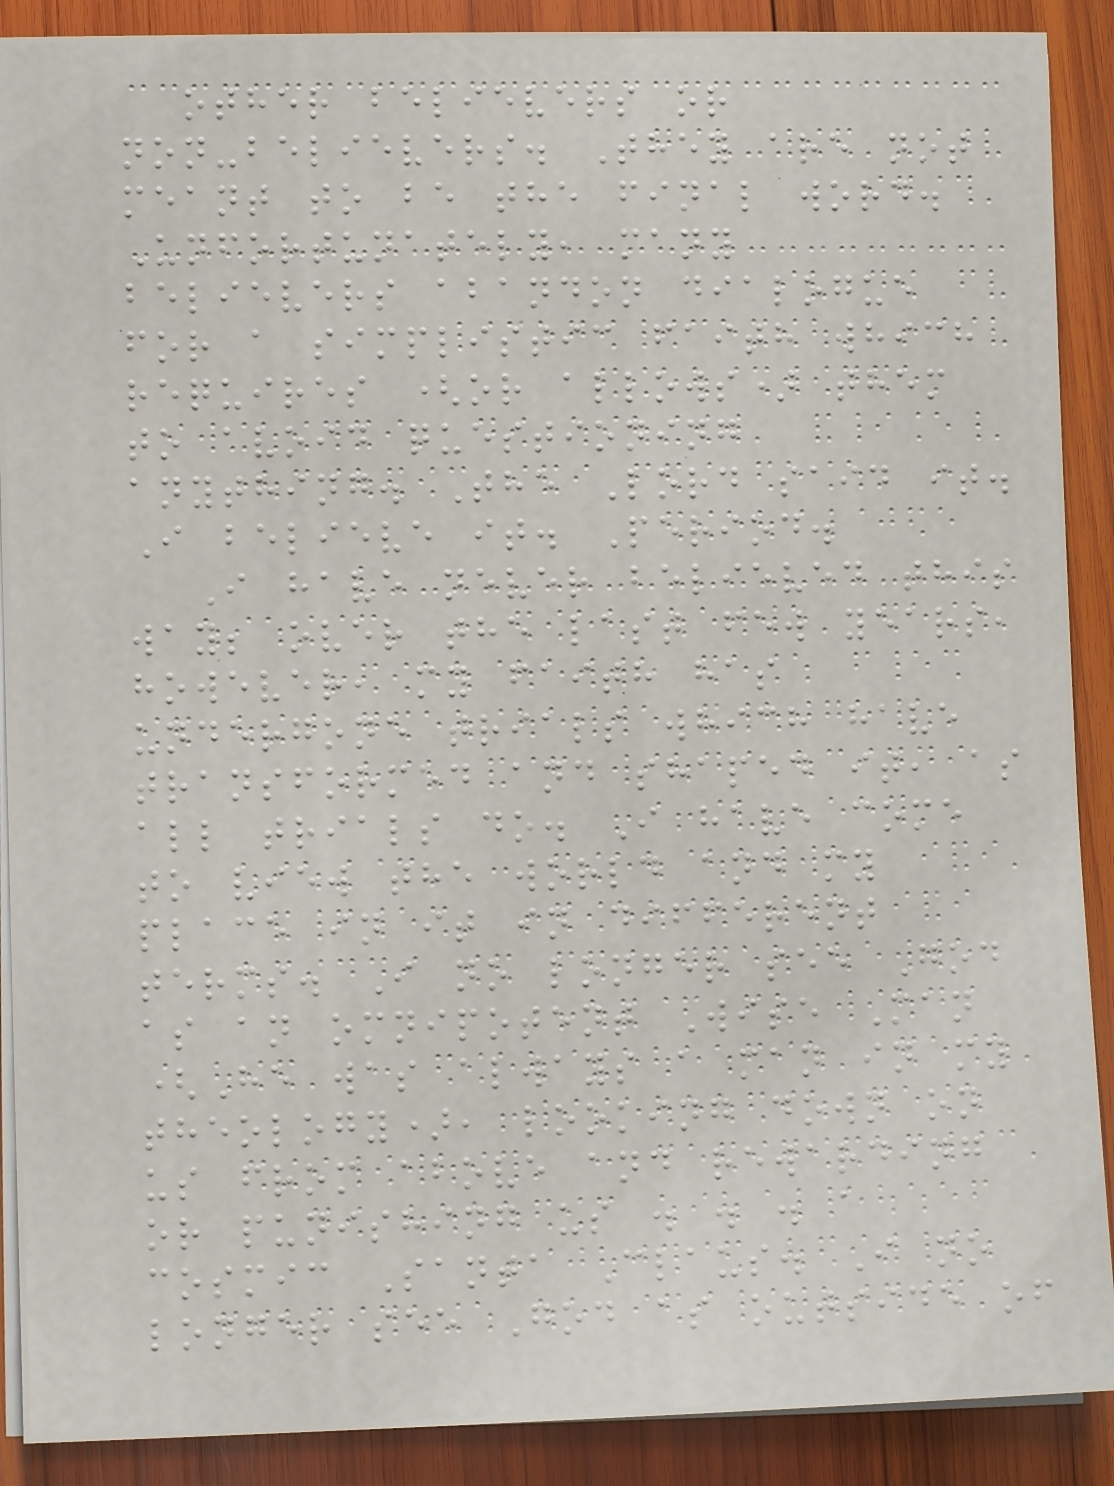other believers or
non-believers. They are not
meant to be the final word.
Unfortunately, many
believers abandon dialogue
for a simplistic faith which
requires (or allows) them
to avoid questioning
anything. The Lord said it.
I believe it. Period.
I have never believed this
way; over the last few years,
however, my faith has
undergone trials which have
transformed and shaped it, as
all trials do. I have come
to view the world and my
place in it in different
terms. I no longer see God
as an omnipotent Wise Man
(He was always a man in my
theology), looking down on
us from above and rewarding
or punishing us . . . a
cosmic Santa Claus. I no
longer see God as outside of
